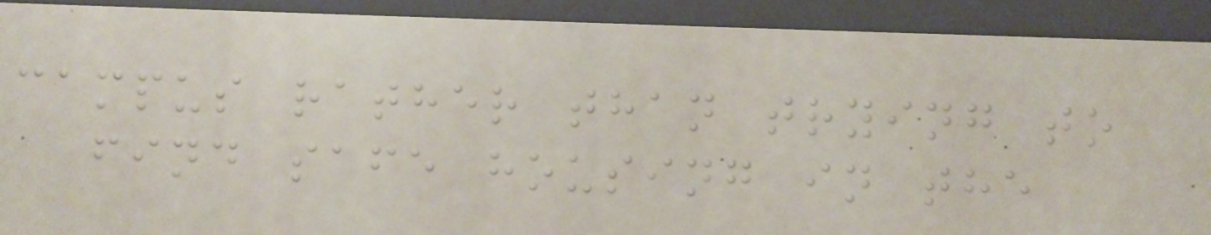campus rather than trying to
find safe housing in the
